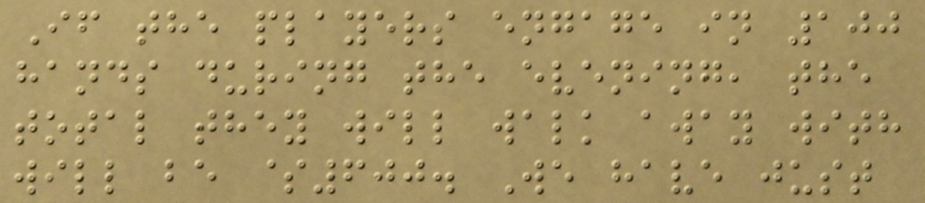If the players engage in 100
hands during the evening, the
total they will walk away with
will be $600. We have just
